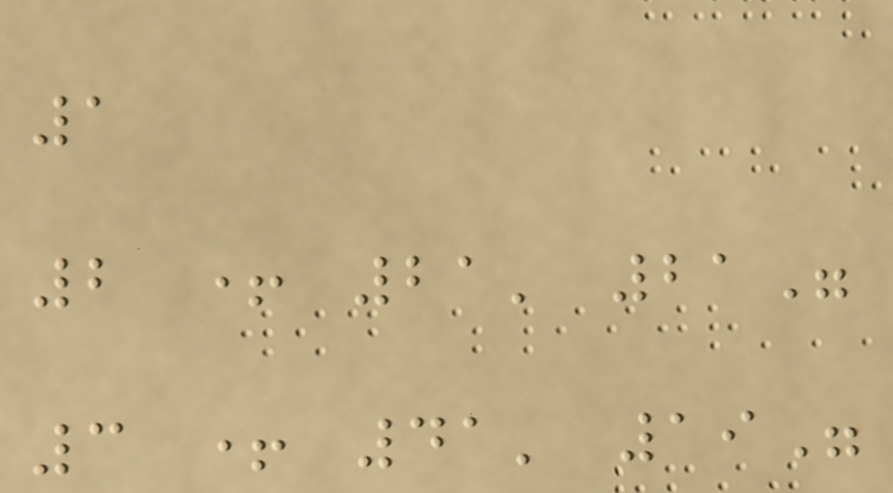1
2 + 21' 21"
3 + 41' 19"
